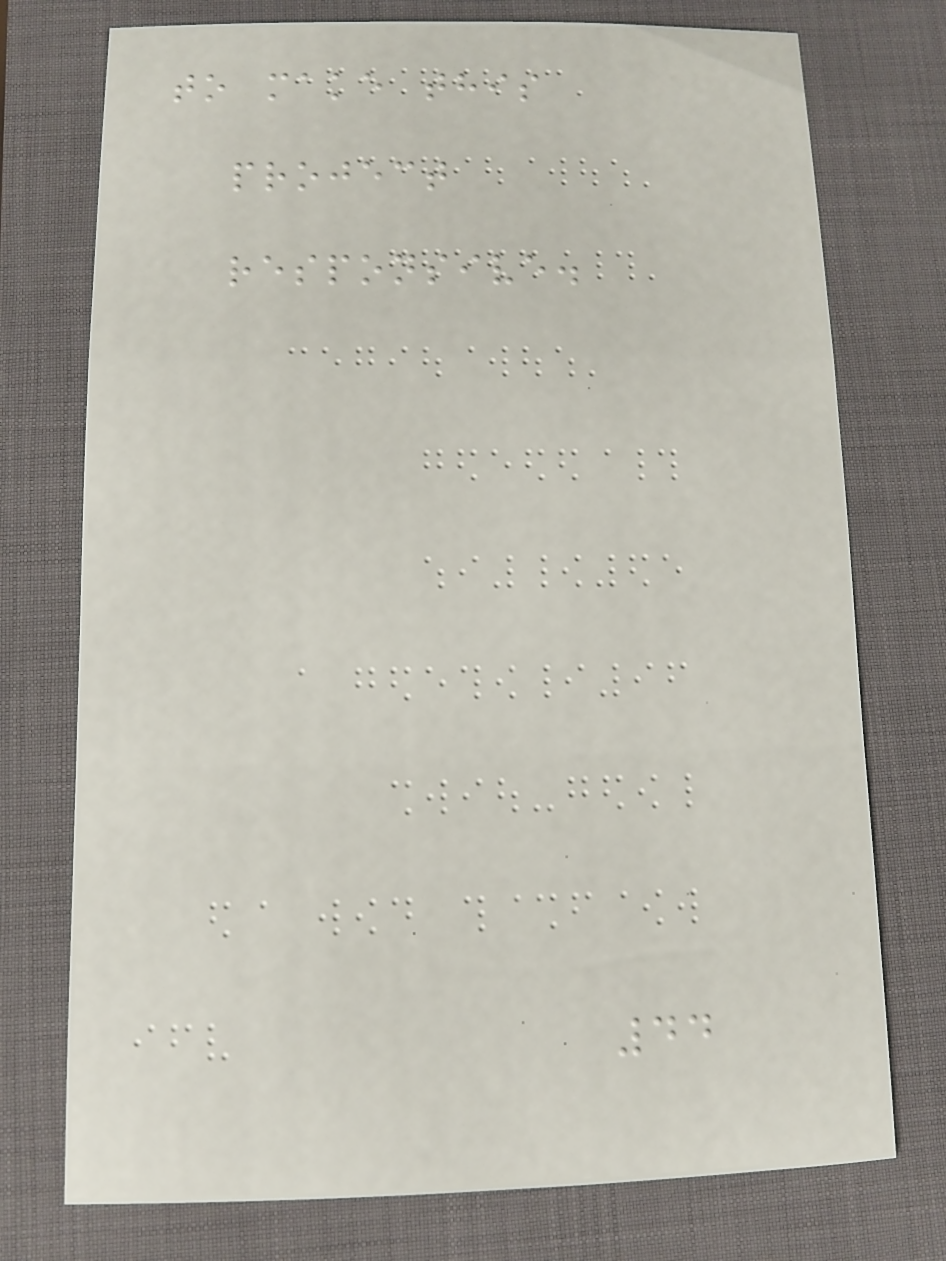to make this
project
responsive.
44
